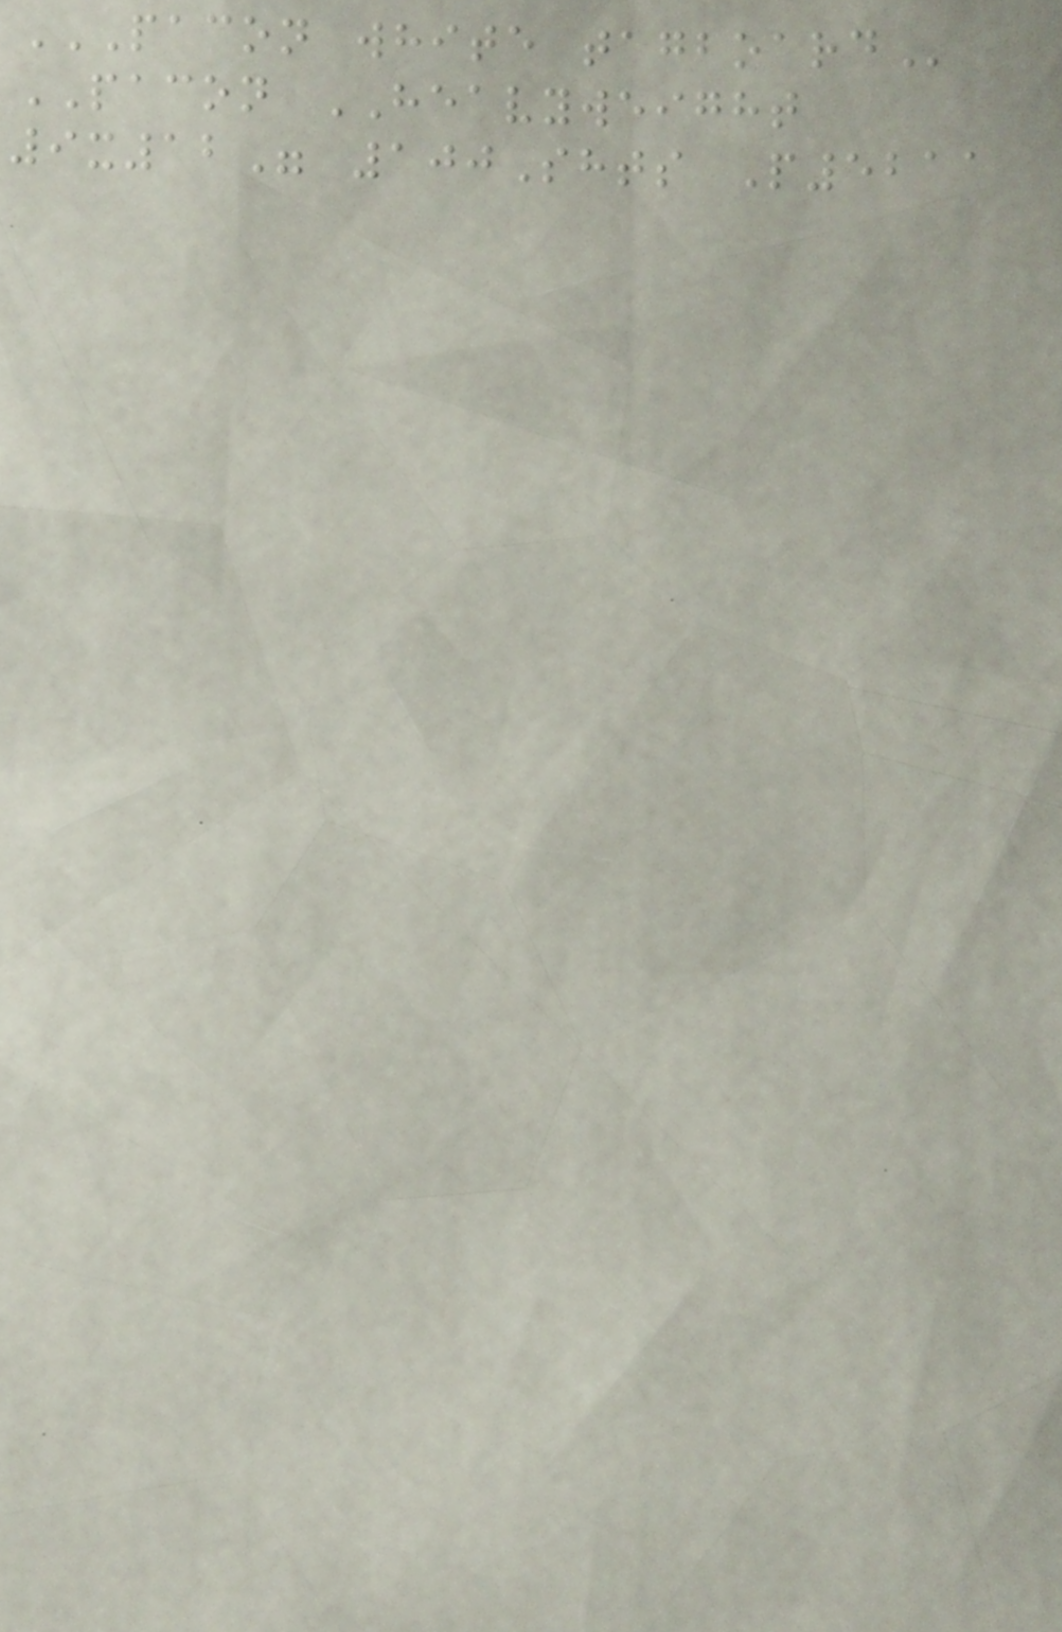PACON WHITE TAGBOARD
PACON HEAVYWEIGHT
9x12" 100Shts P5211
